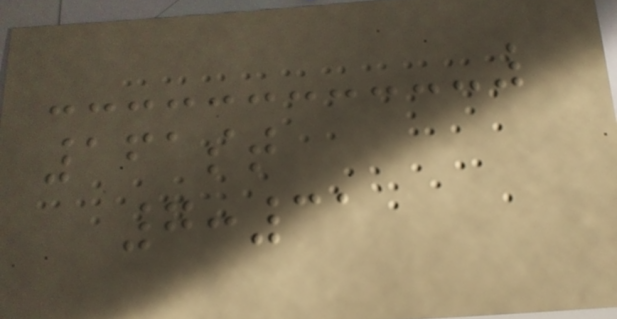161st
7:31
